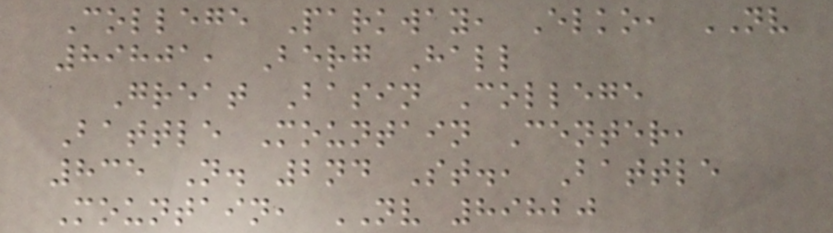College Parkway, Elko, NV
89801, Berg Hall
Great Basin College
Battle Mountain Center,
835 N. 2nd St., Battle
Mountain, NV 89820
